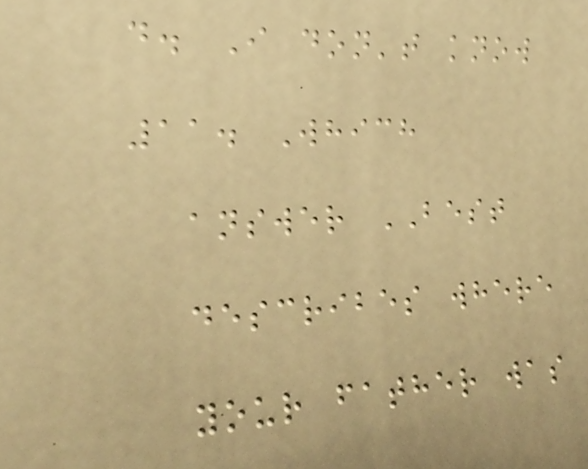d. I don't know
11. Which
answer BEST
describes where
your father was
